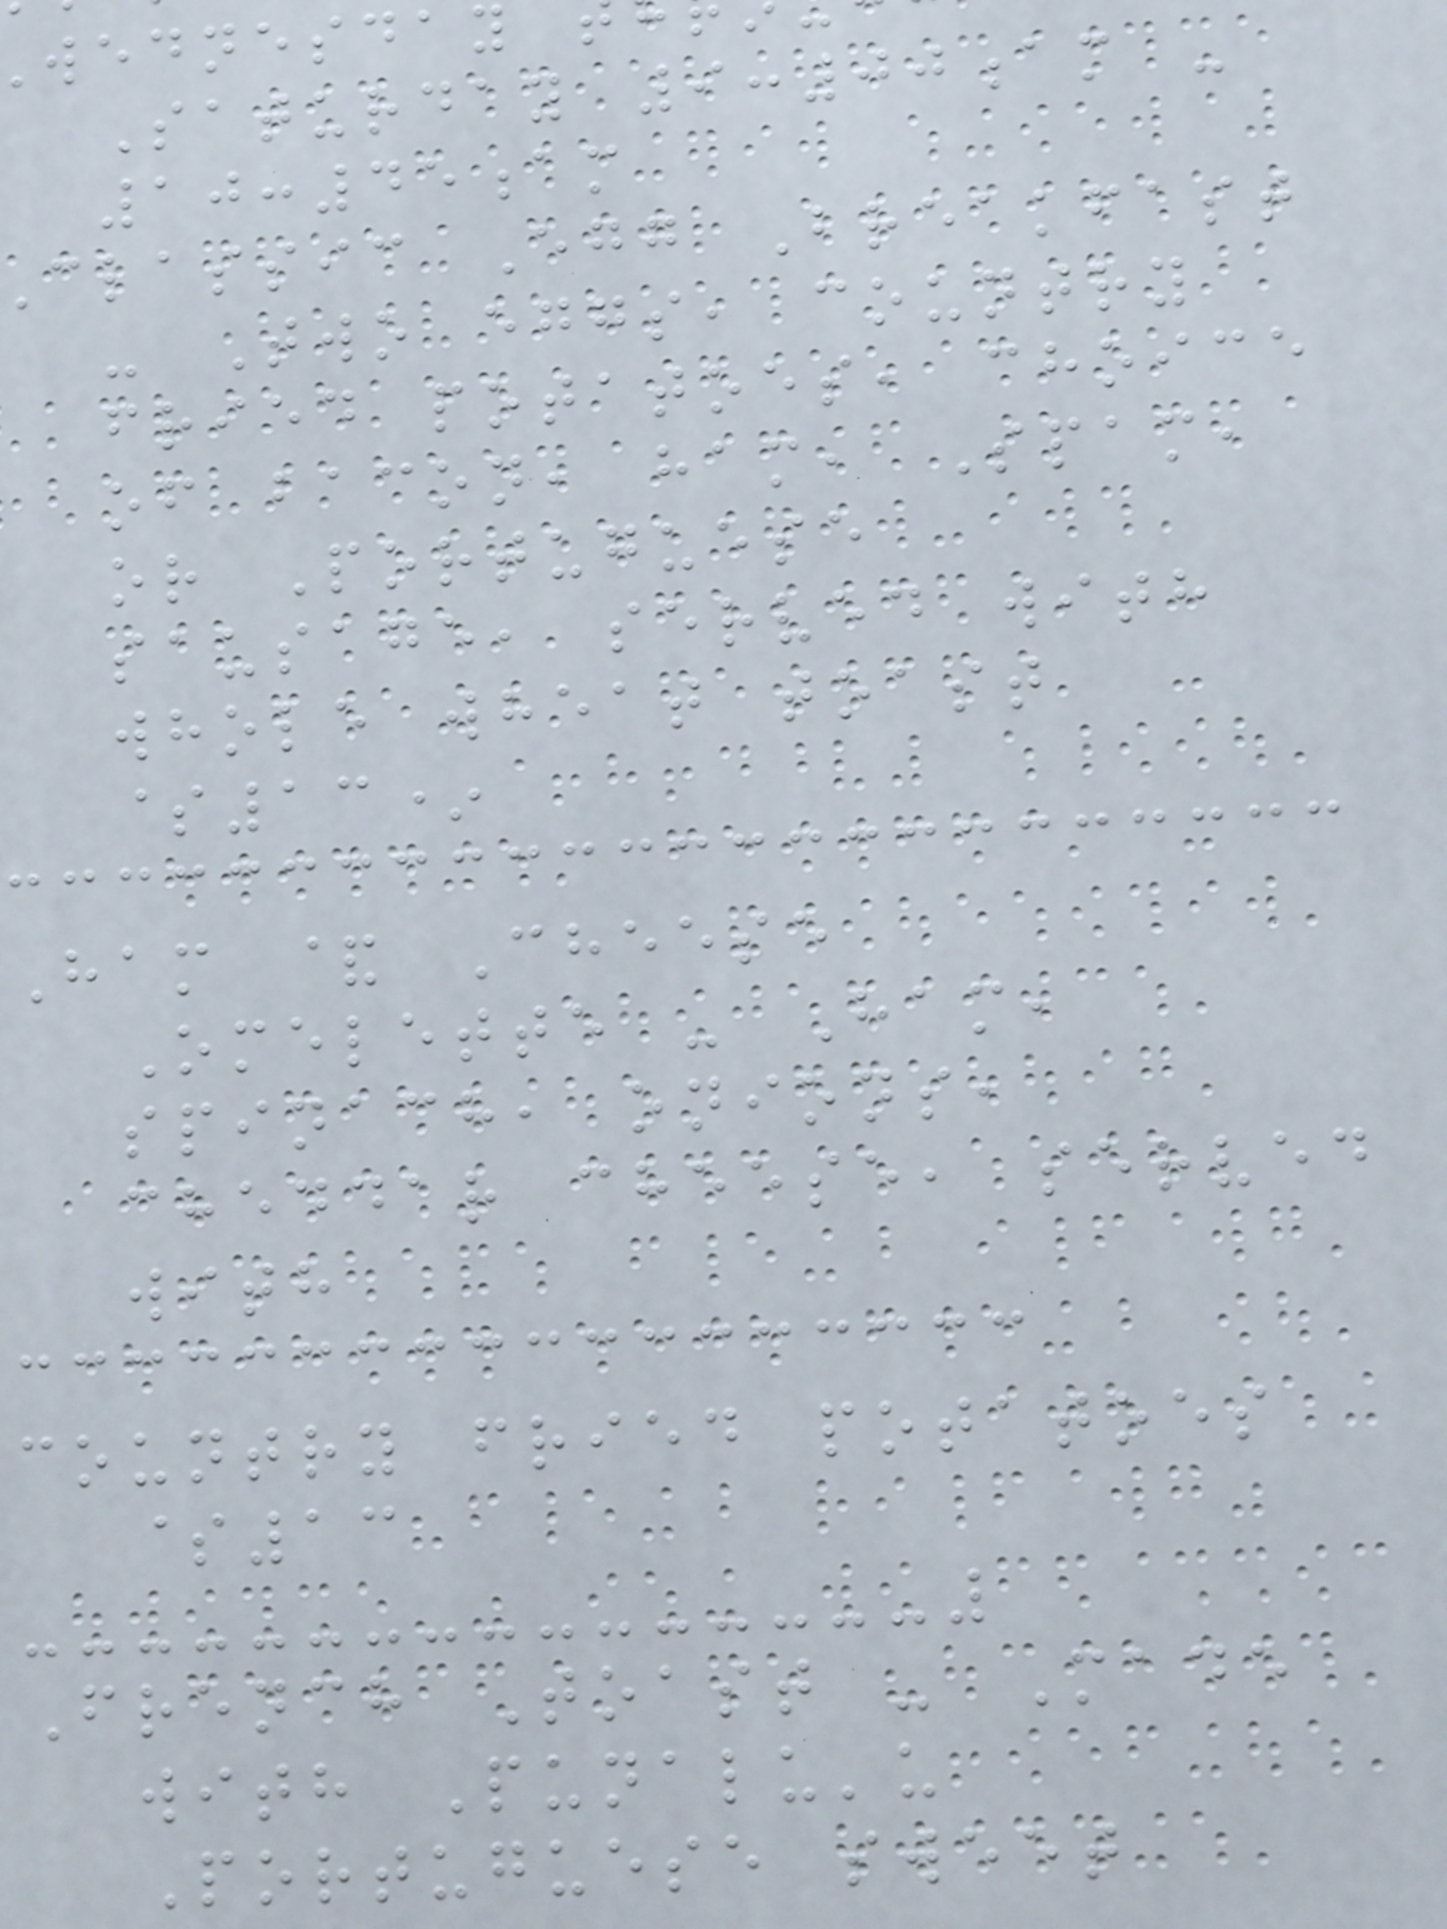wednesday
Saturday 9:00am -
10:45am
classic Egg Breakfast
- Two eggs, country
fried potatoes, choice
of bacon, ham, Spam,
or Portuguese
sausage, served with
whole wheat toast
$13*
Ham & Cheese
Omelette - Ham,
spinach, onions,
cheddar cheese, served
with
country fried potatoes
$13
French Toast - Made
with Punalu'u
Portuguese sweet
